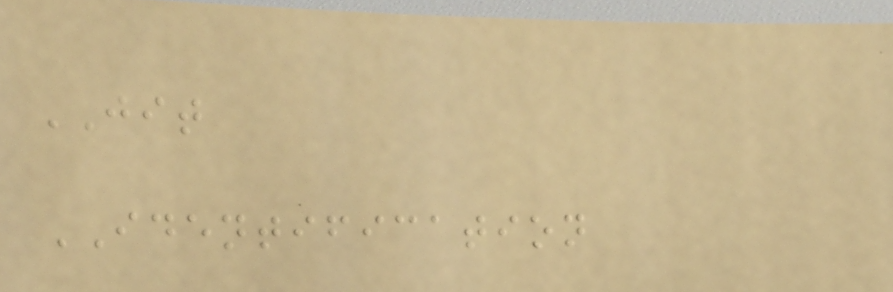JIT
IDENTIFICATION
